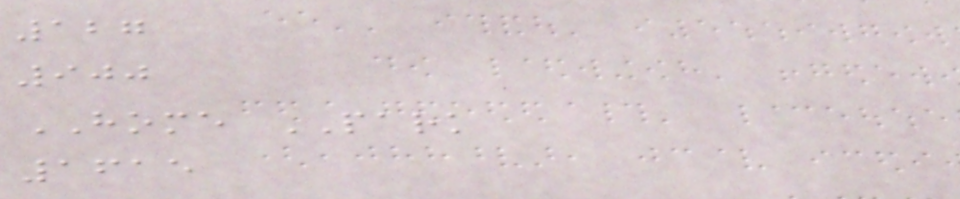127
900
HOME PARK
1615
